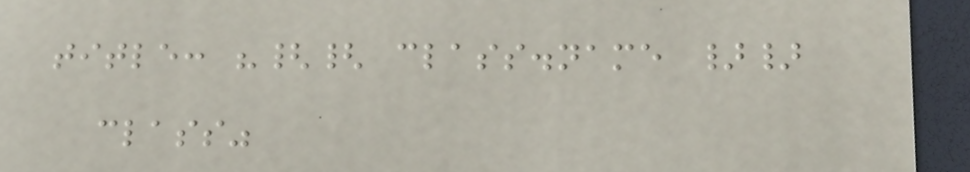title: "{{ class.name }}
class"
